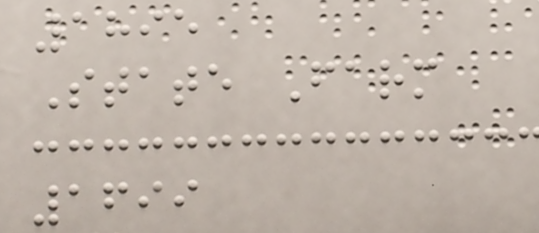1895
State Farm
1699
